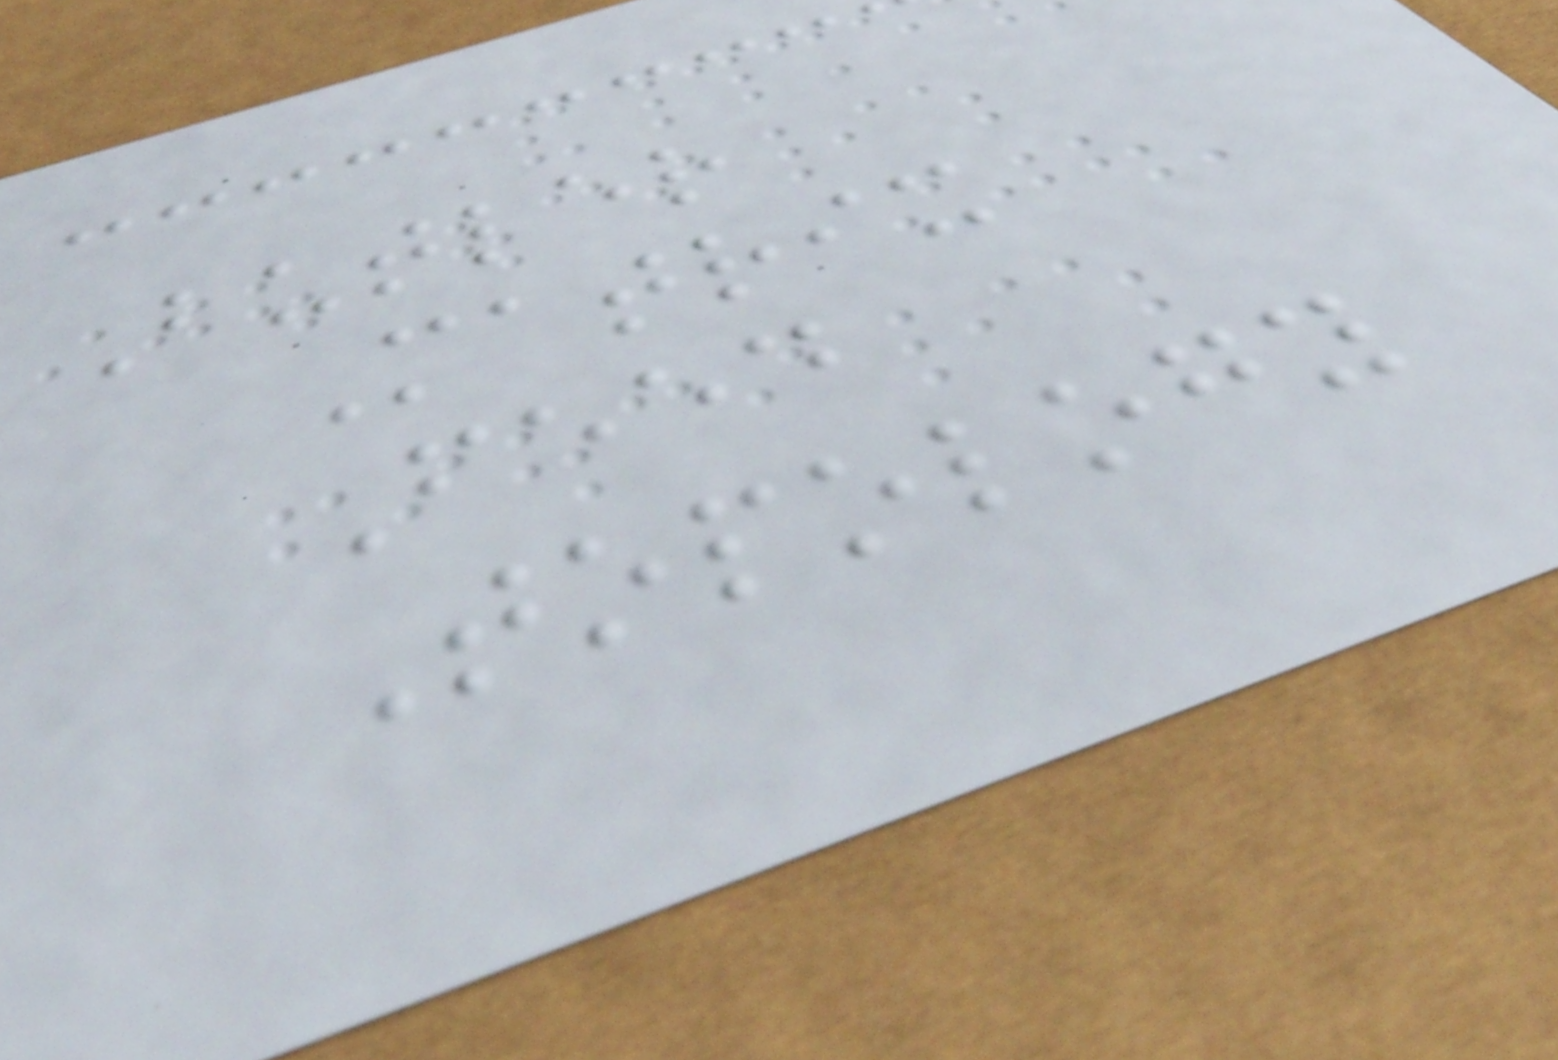Butler
Matrix
Feed
Topology
